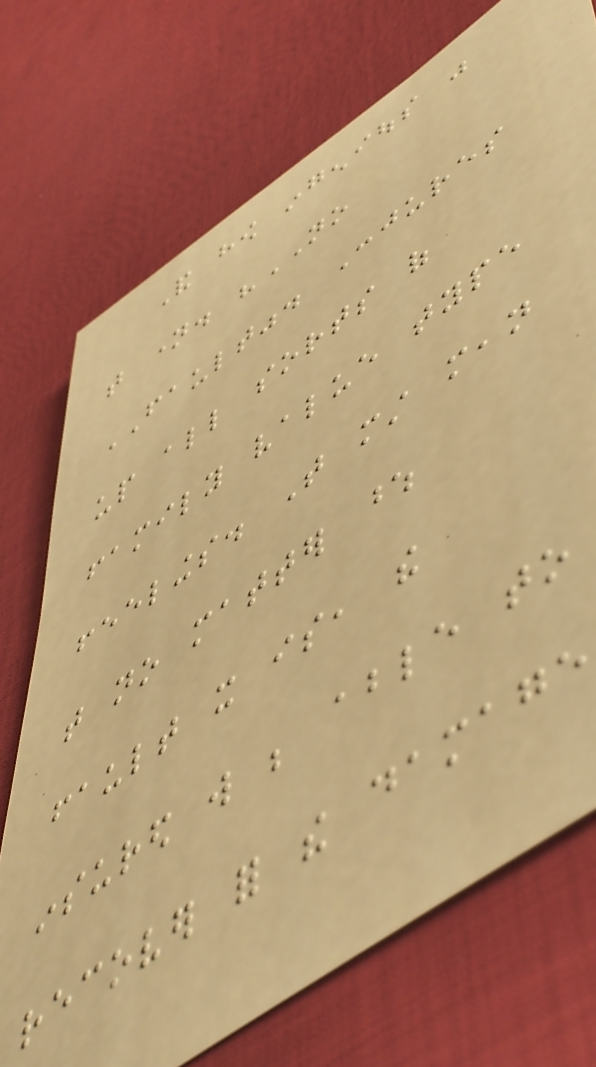And how ingenious was
that name. "NO
FAULT". Conjures
up all sorts of
family value type
feelings. That must mean
that no matter whose
fault it is, the
insured will be able to
recover for the damage
